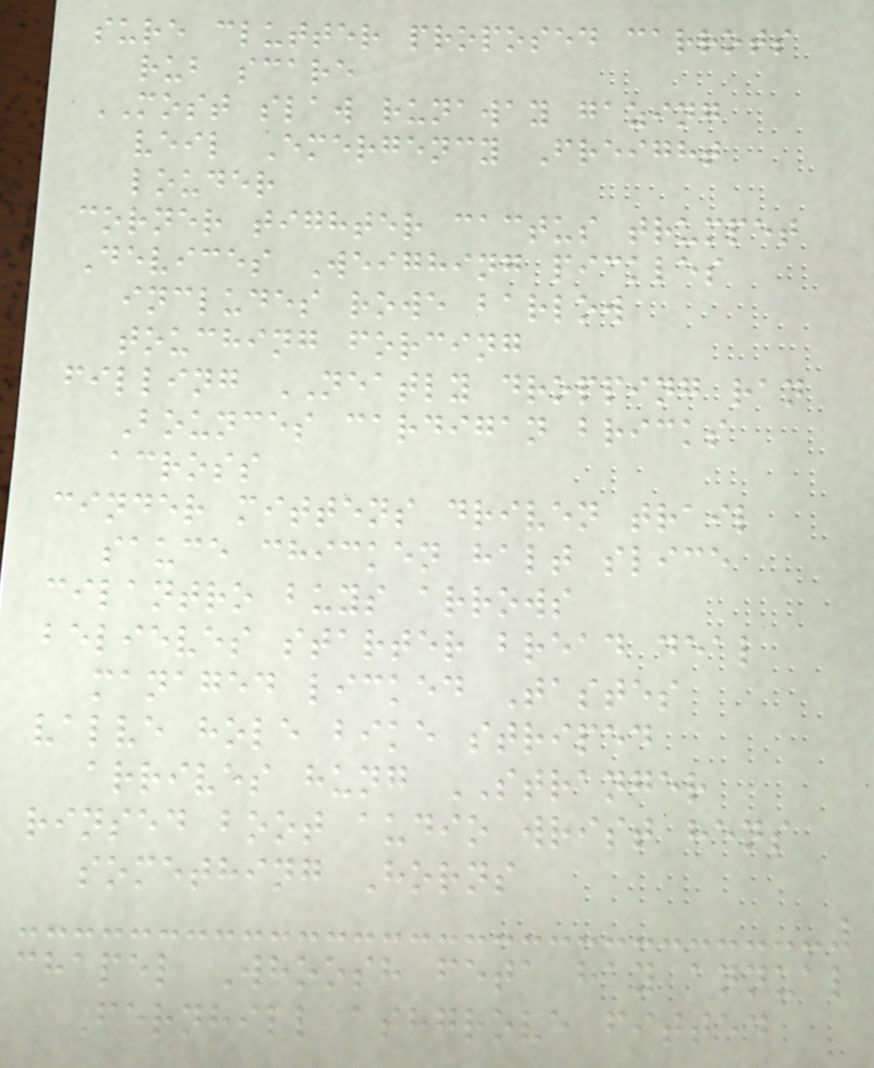sure clutter proposed carrots
rub scare
MOST slaw runaway gazing
veil Emergency Freight
louder
corner tighter cactus trumpet
Devices Weighing pickles
includes rowe barlow
touching forcing
filling NEATLY dropping ran
Bounces cardigan bricks
across
cinder mittens driven trail
sauce chicken halt slice
cilantro buys arrows
believes starter bread deal
managed licked Tastes
valve hole bike striped
arrives hung STRANGER
rinsed boot audio wrist hens
something Horns
chapel Whoosh feta hay annual
Fernhill ashgrove fitted
